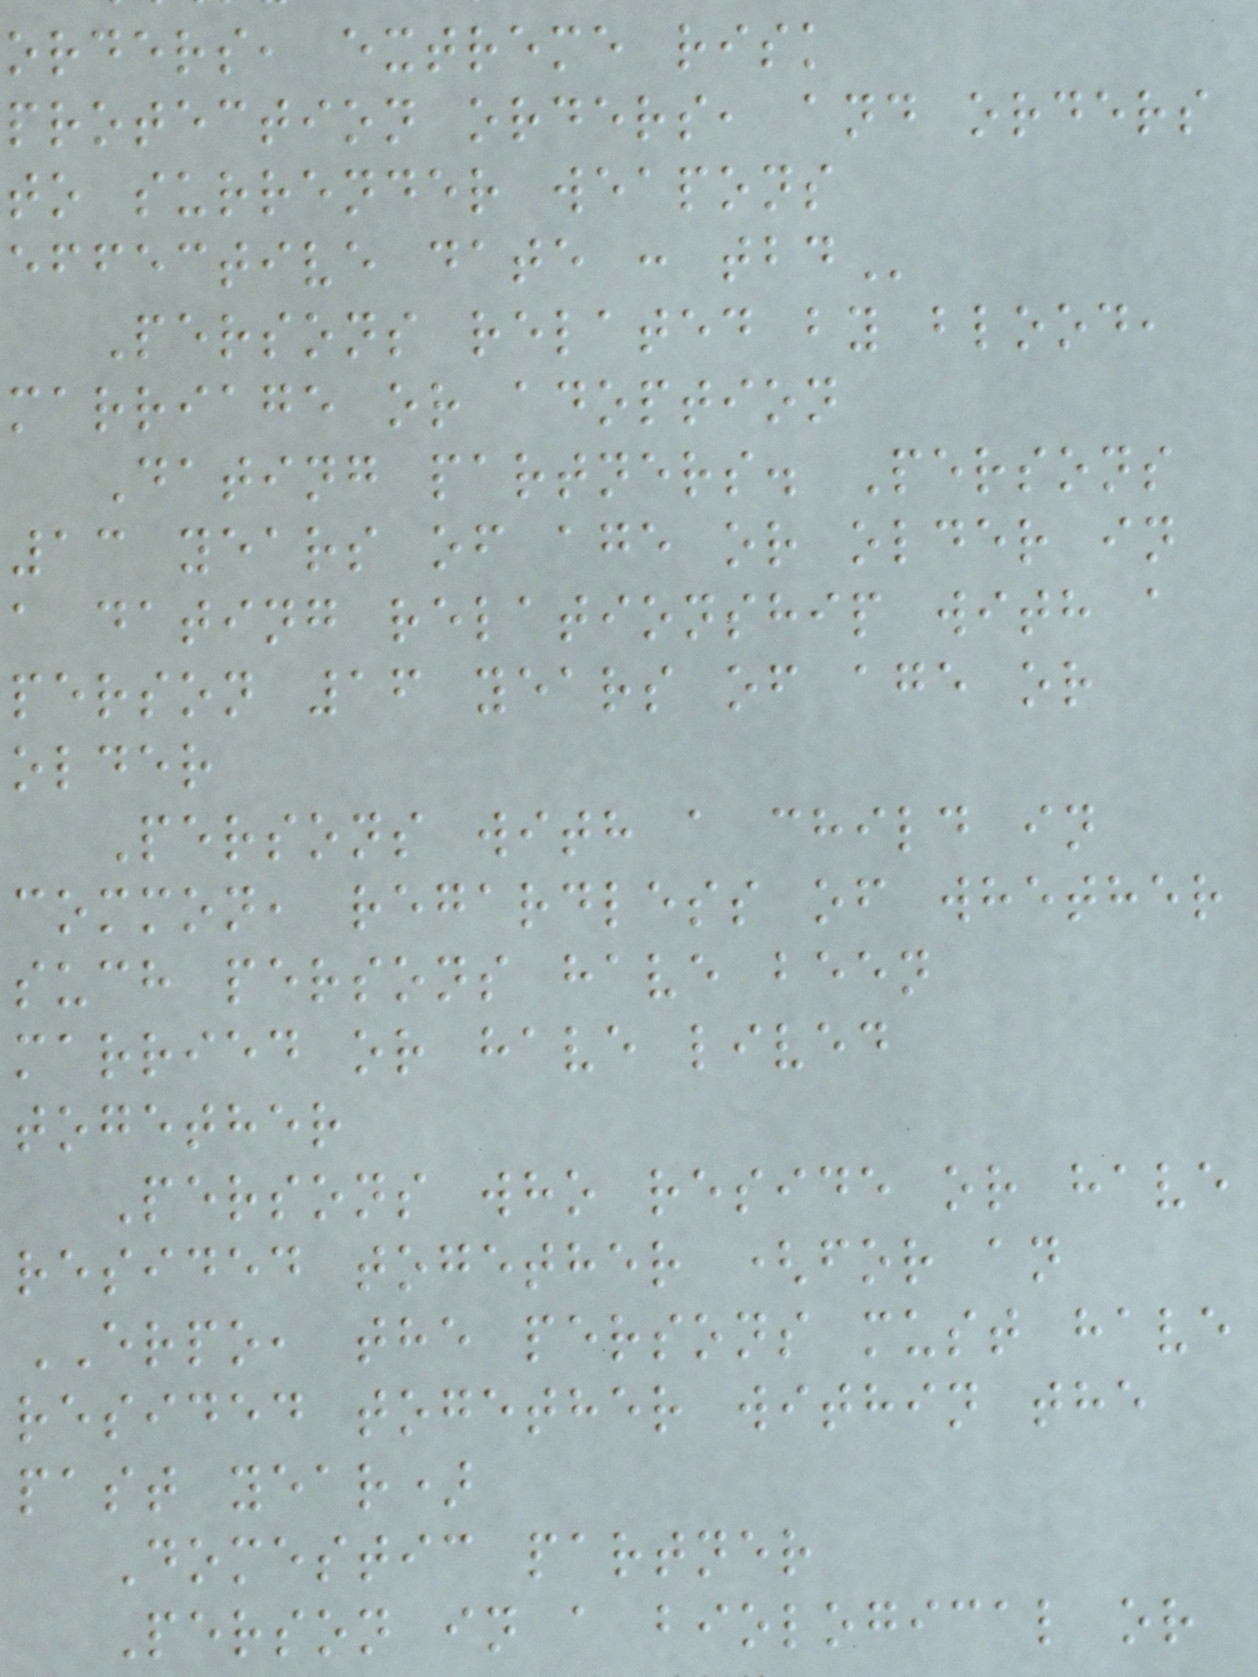orders, extreme risk
protection orders, and orders
to surrender weapons
effective date :
Persons related by blood,
marriage or adoption
Dating partners. Persons
13 years of age or older in
a dating relationship with a
person 16 years of age or
older
Persons with a child in
common, regardless of whether
such persons have been
married or have lived
together
Persons who reside or have
resided together (for an
ERPO, the persons must have
resided together within the
past year)
Domestic partner
Person in a biological or
